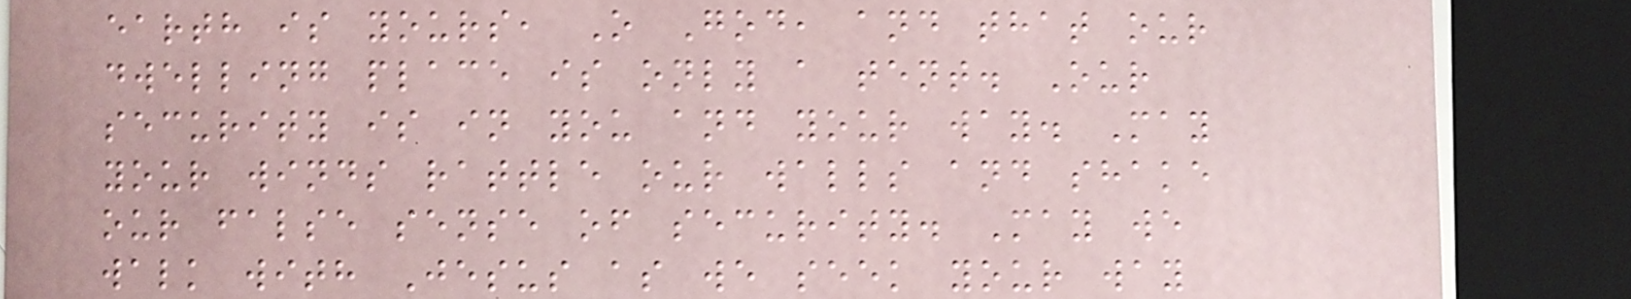earth is yours, O God, and that our
dwelling place is only a tent. Our
security is in you and your way. May
your winds rattle our walls and shake
our false sense of security. May we
walk with Jesus as we seek your way
